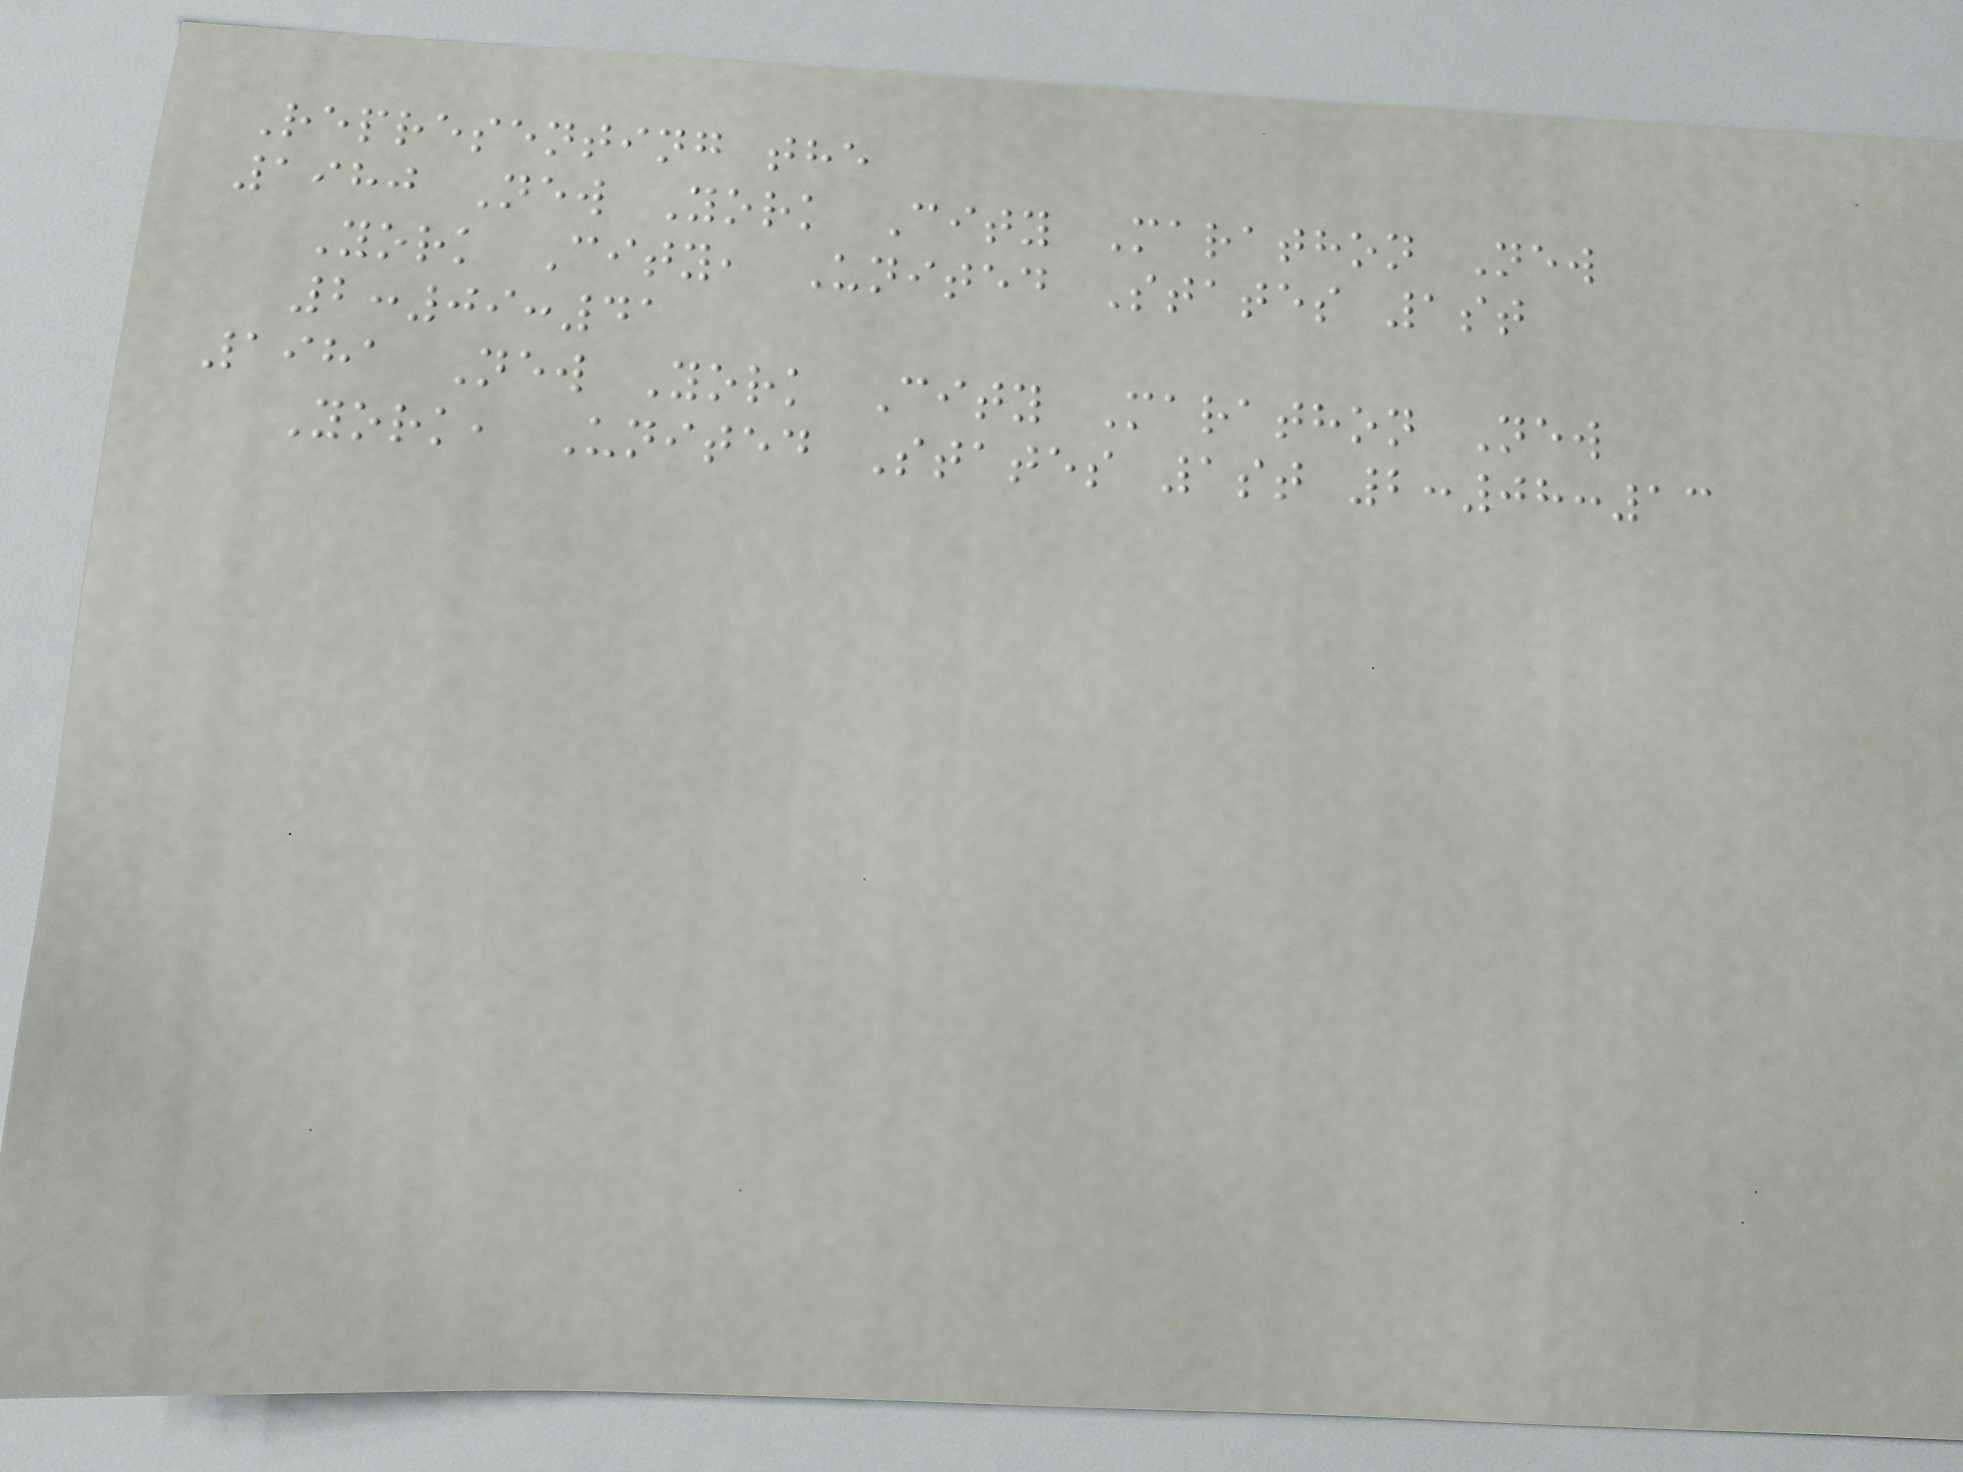Representing the
1980 New York City Marathon New
York City, United States 1st
2:09:41
1981 New York City Marathon New
York, United States 1st 2:08:13
